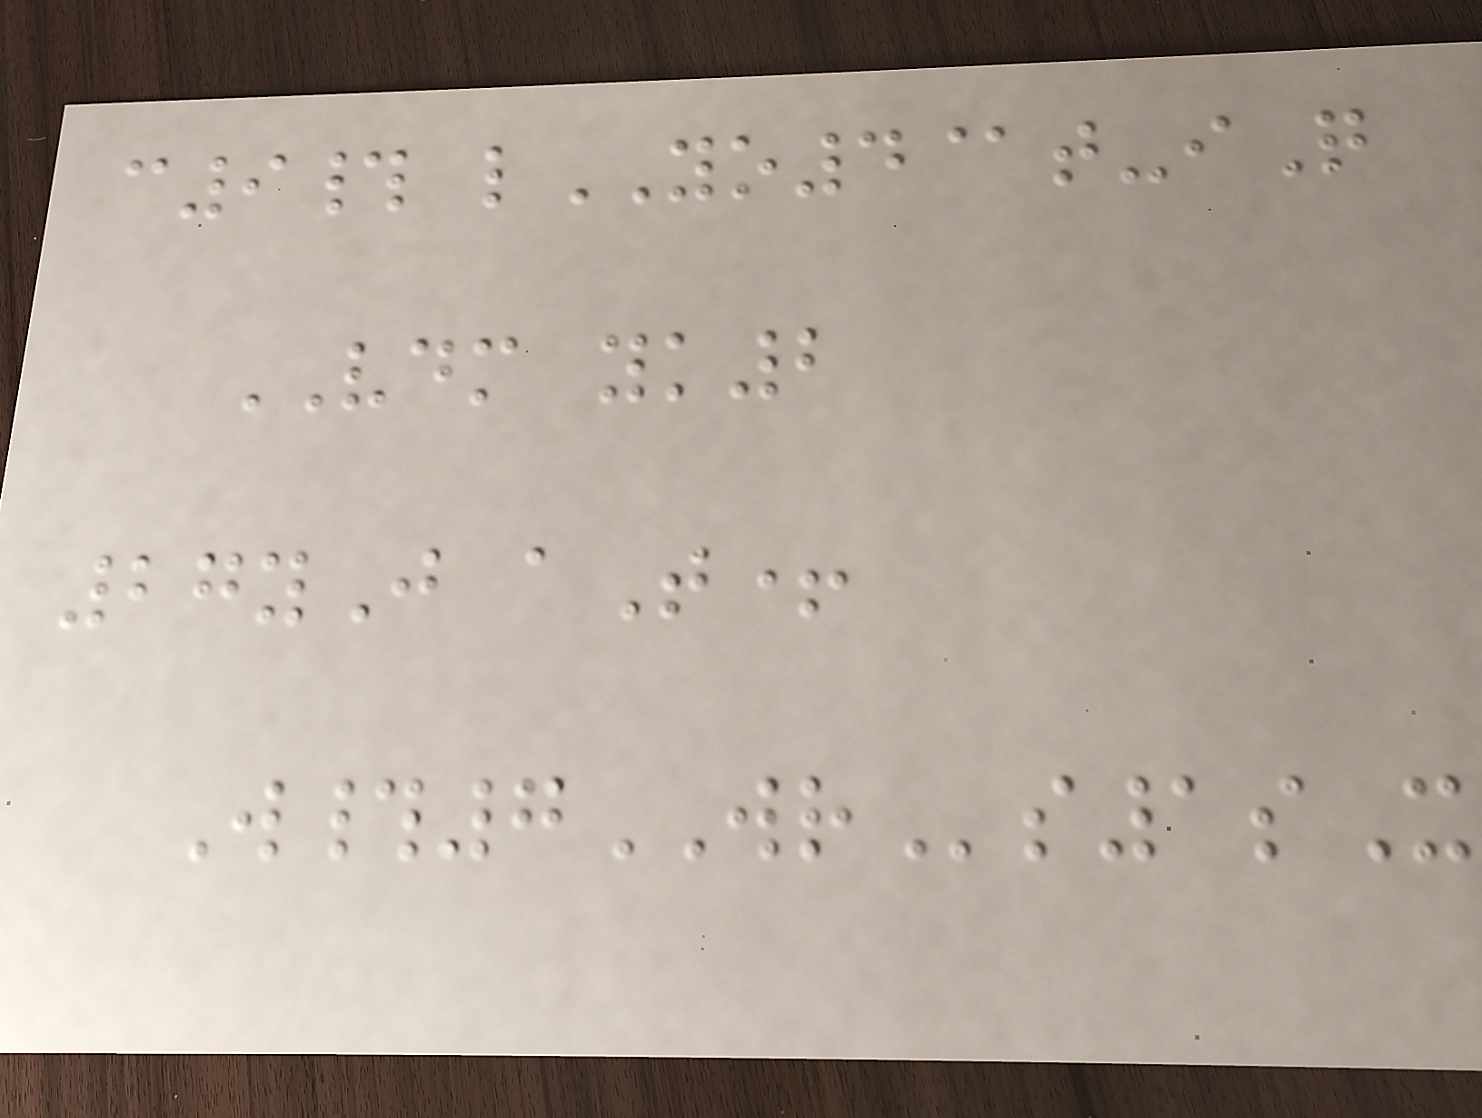c9# lYO4@t-iQ
VDM yk2
27yJ aT+
W#7WRs1sX
